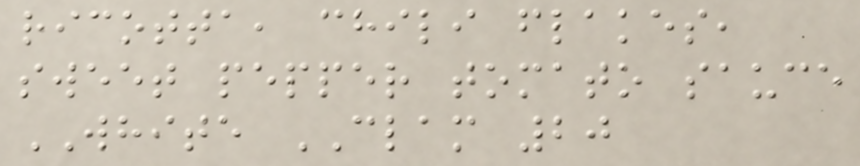ricotta, chili flakes,
sweet pepper tomato sauce
WHITE CLAM 20
